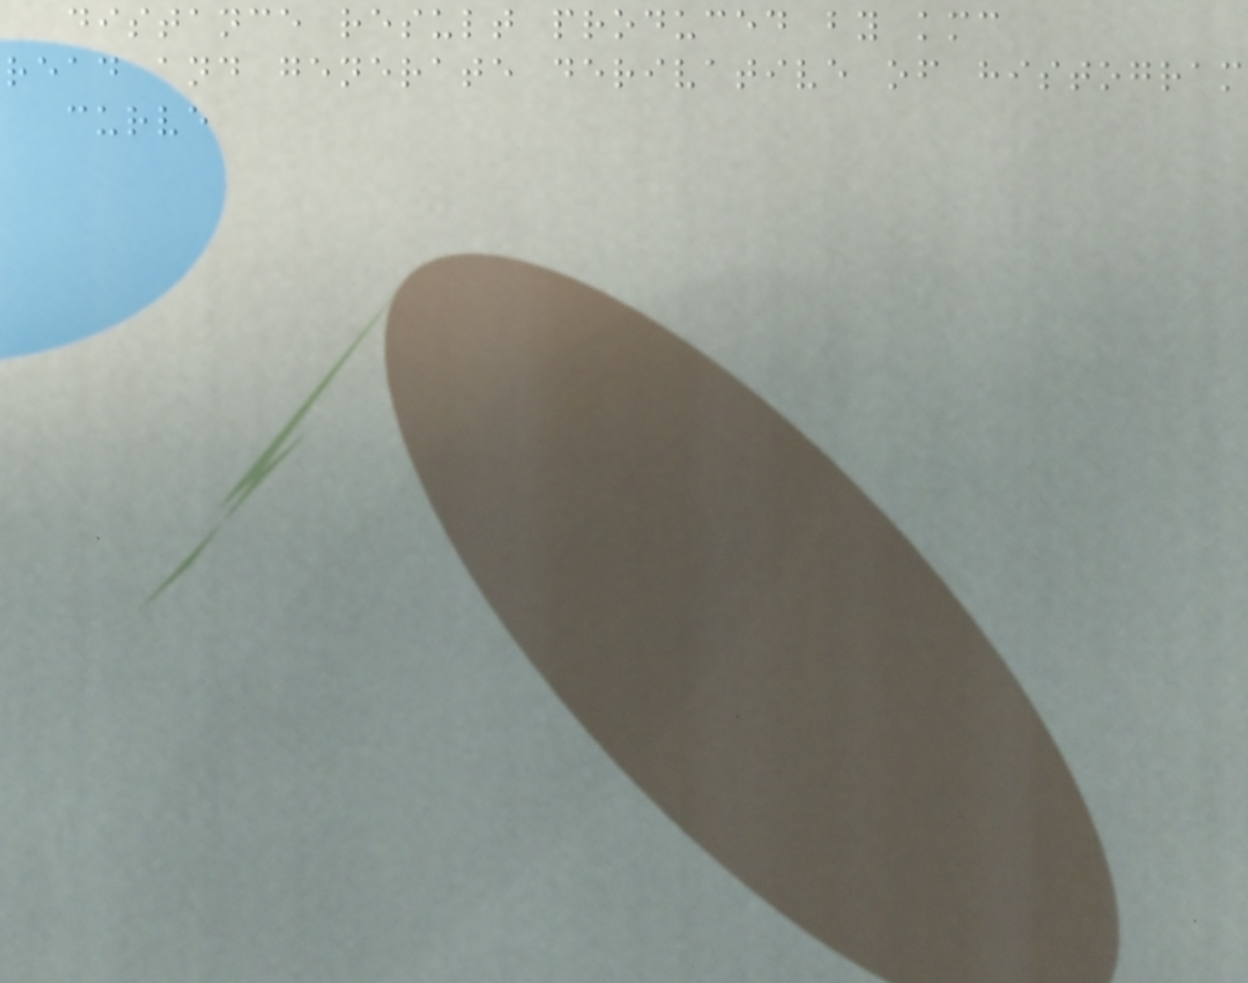distance result produced by kmc
read and generate derivative of histogram
curve
